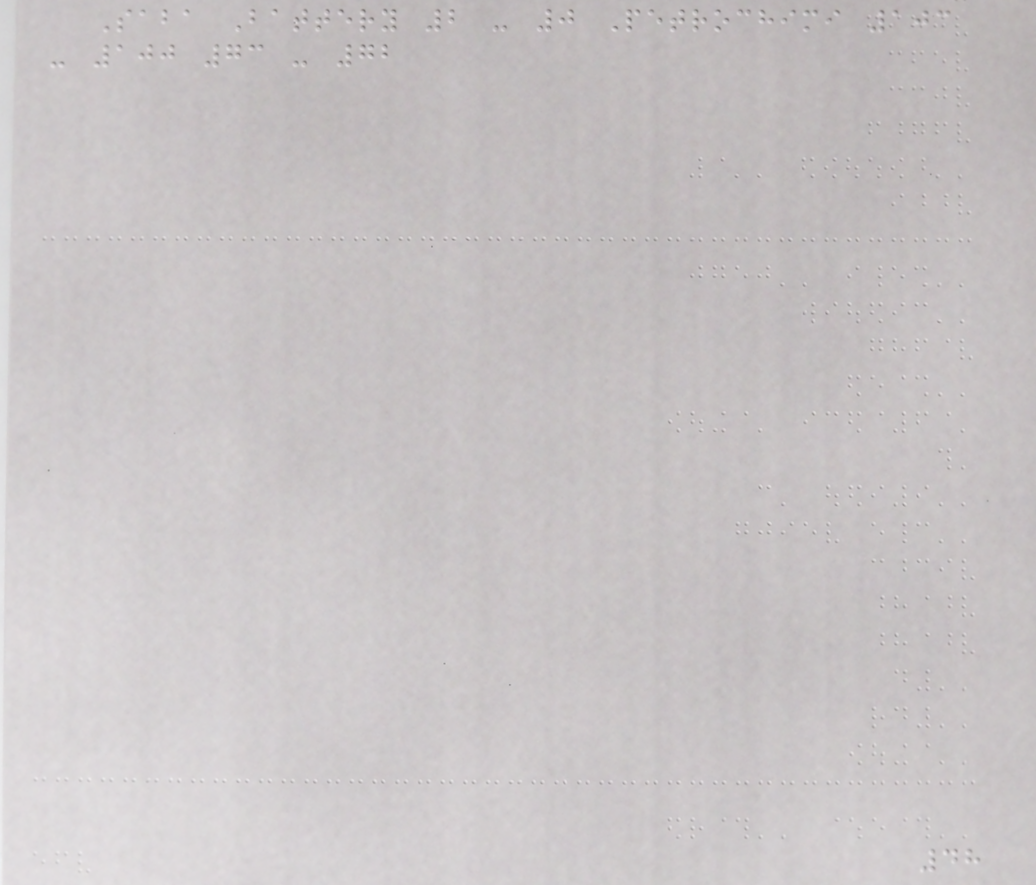Saba Battery 2 - 0 Petrochimi 103
- 100 73 - 72
48
